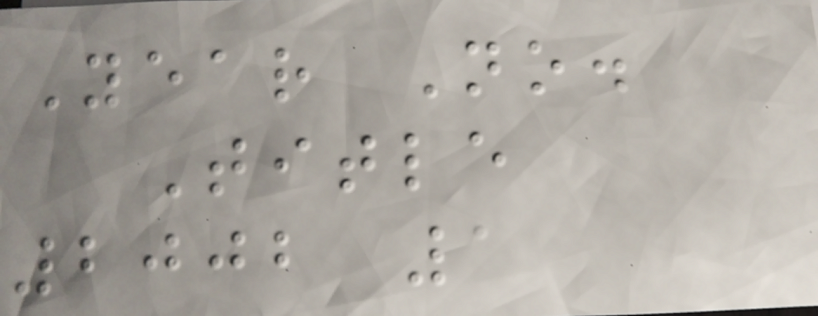Year No.
Title
2002 1
